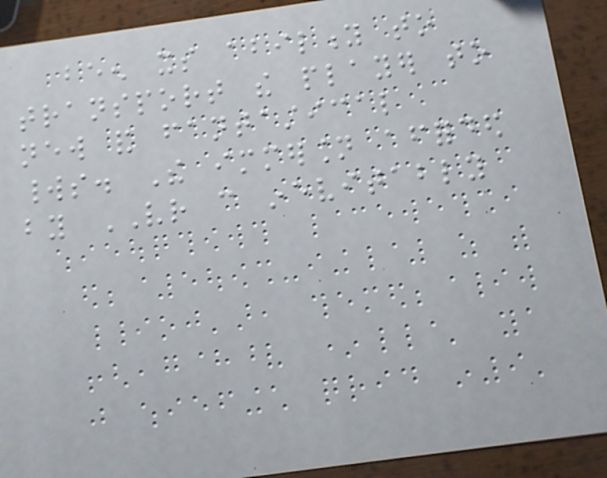been its ability to
transport the player to
new and fantastical
worlds. The immersion afforded
by VR can inevitably
